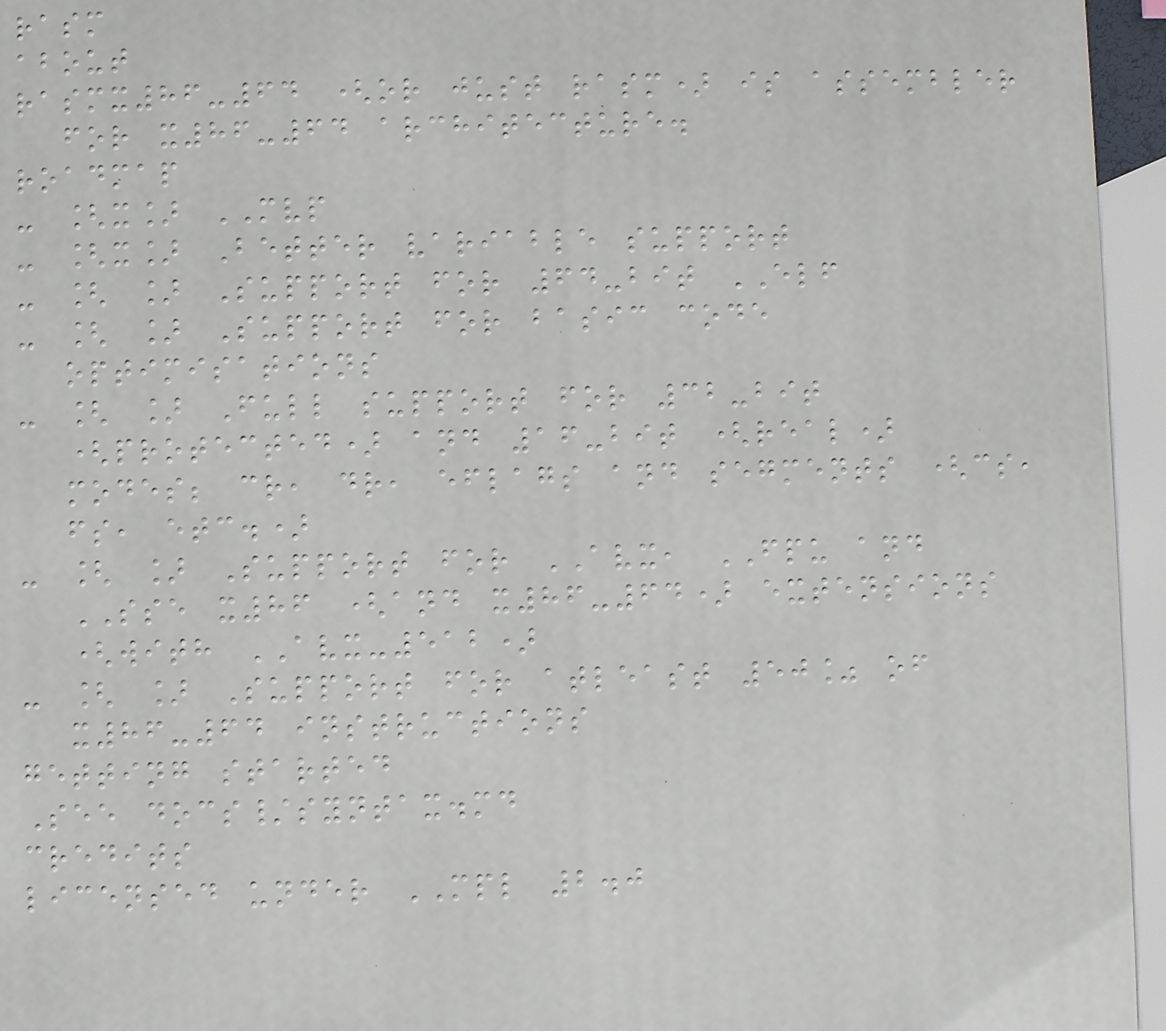rasm
about
rasmx86-64 (or just rasm) is assembler
for x86-64 architecture.
roadmap
- [x] MVP
- [x] Better variable support
- [ ] Support for 64-bit ELF
- [ ] Support for basic code
optimisations
- [ ] Full support for 32-bit
(protected) and 16-bit (real)
modes; cr, dr, eflags and segments (cs,
fs, etc.)
- [ ] Support for AVX, FPU and
SSE x86 (and x86-64) extensions
(with AVX-512)
- [ ] Support for atleast 50% of
x86-64 instructions
getting started
See docs/syntax.md
credits
licensed under MPL 2.0
